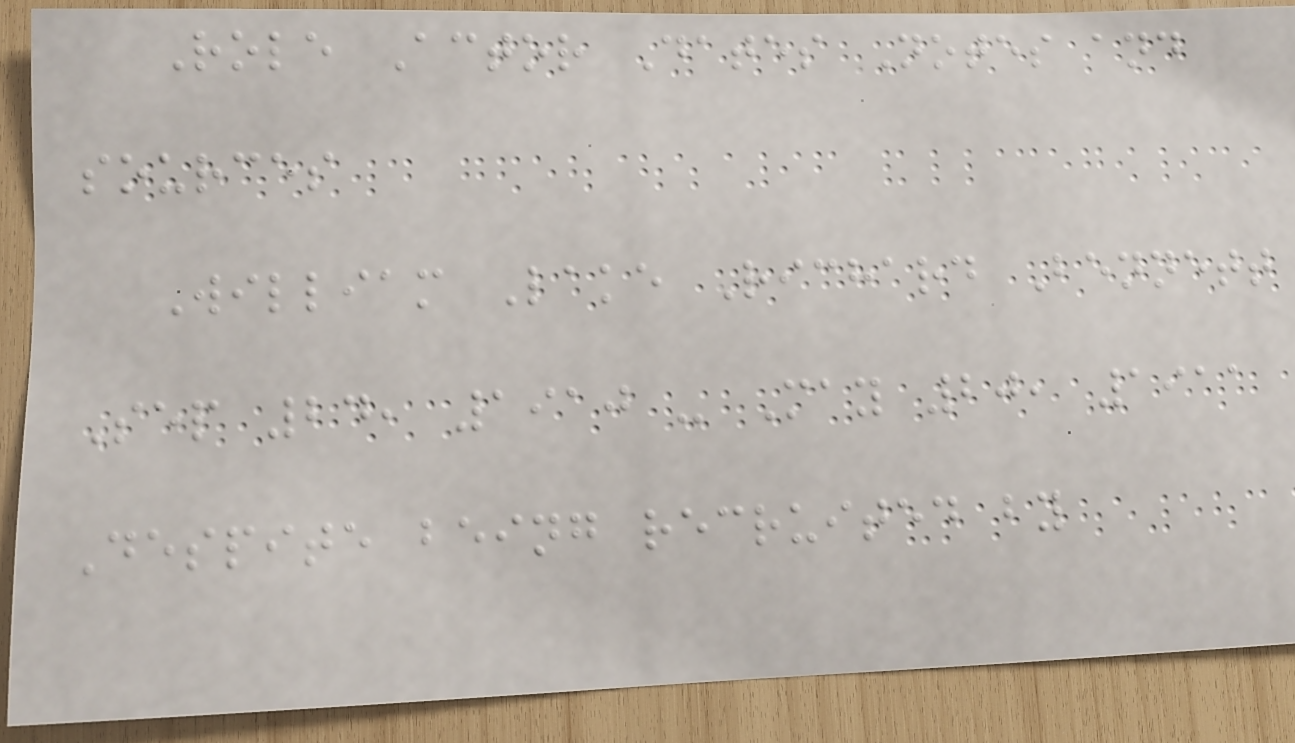Role Actor Dates Notes and
sources
William Lake Richard Bennett
Sep 24, 1910 - May 20, 1911
Despite being recruited by
